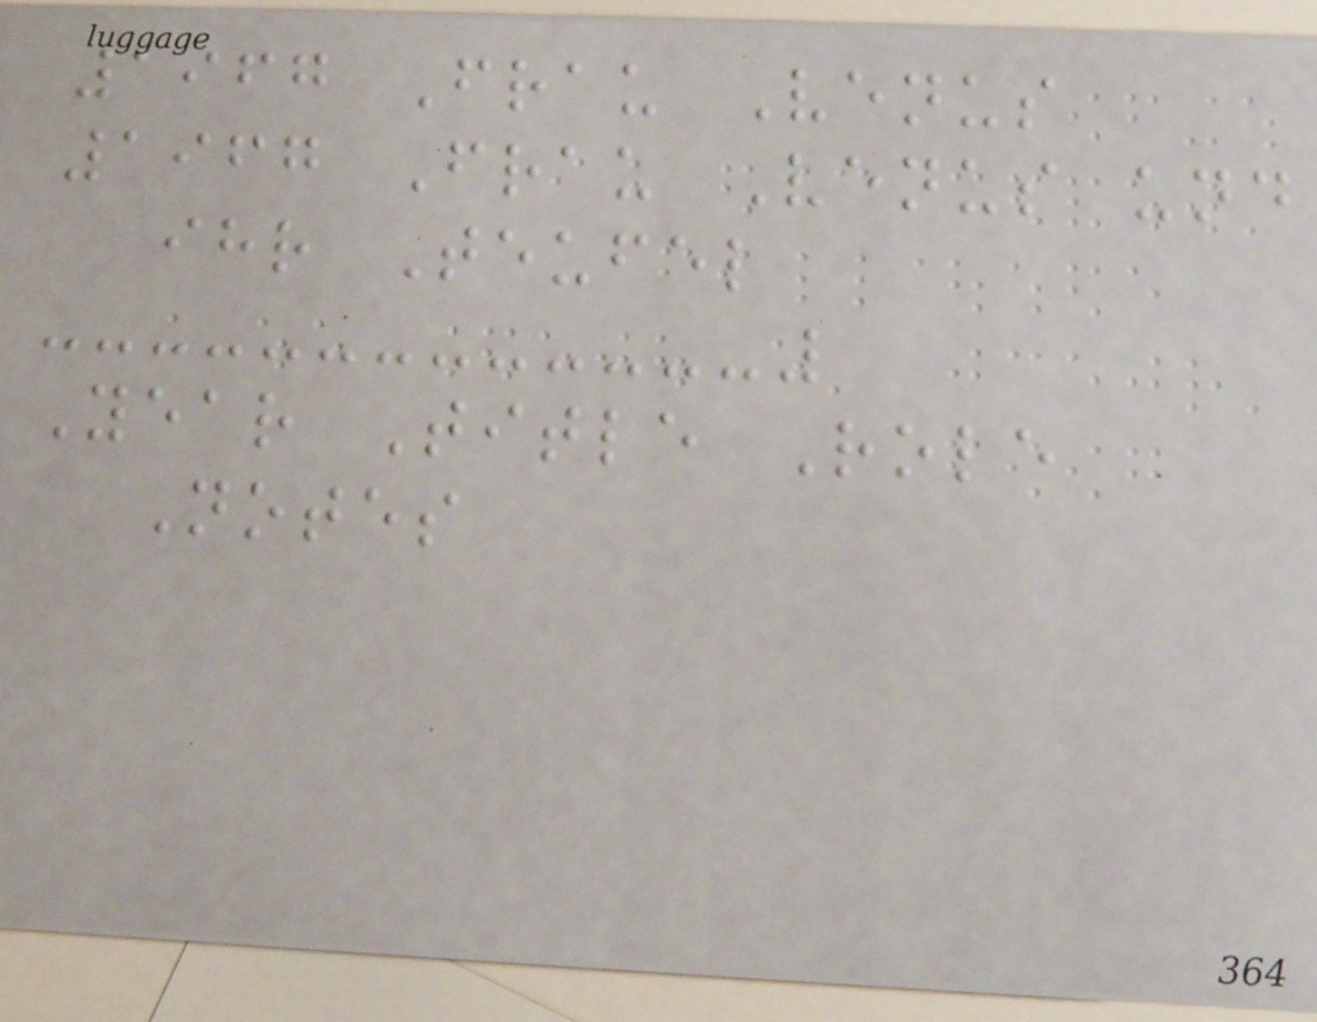1967 Frau Venus
1967 Frau Venus und
ihr Teufel
Year Title Role
Notes
